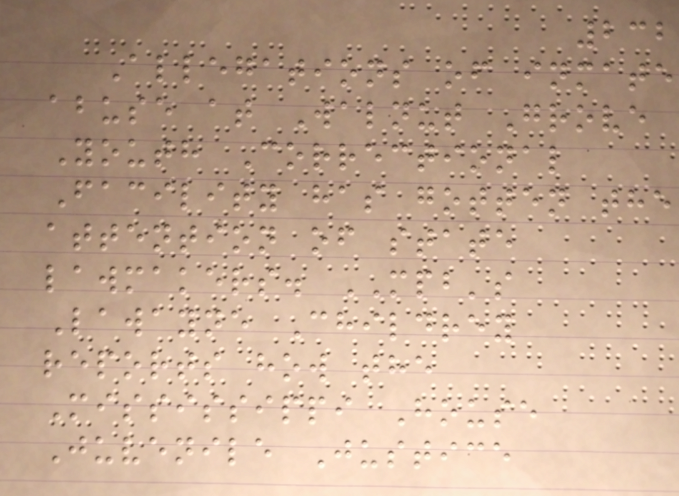232
Allegations of inmate
abuse at Walnut Grove
Youth Correctional
Facility has gotten the
attention of state
lawmakers. MPB's
Lawayne Childrey
reports how the
Mississippi House
Juvenile Justice
